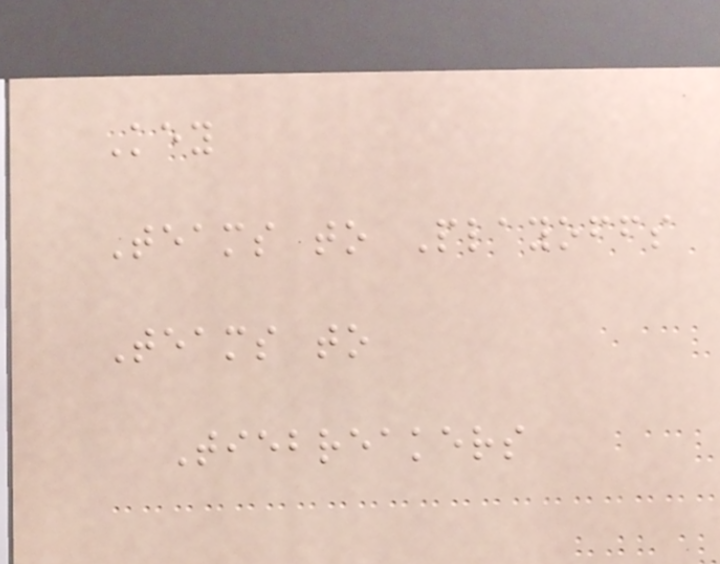Key
Teams to Playoffs
Teams to
Tiebreakers
